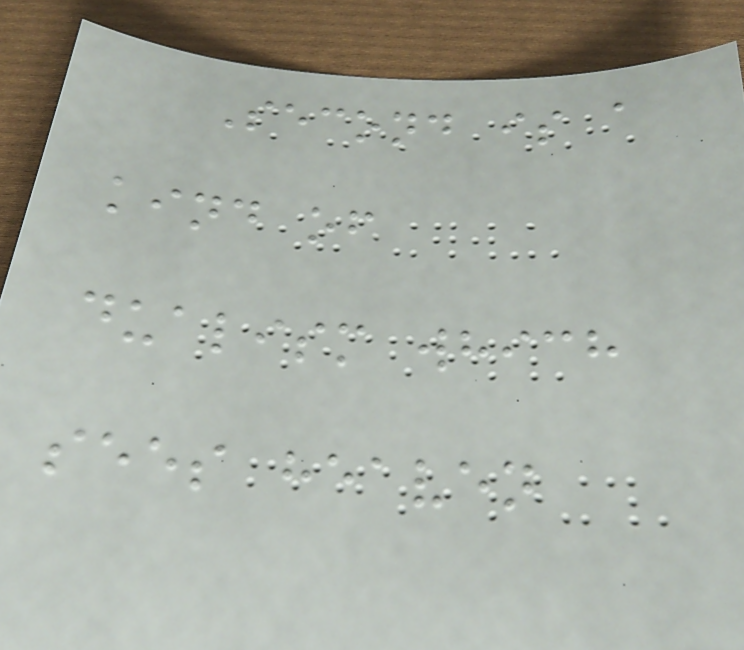Second is a
kind of
dualism which
sees heaven
